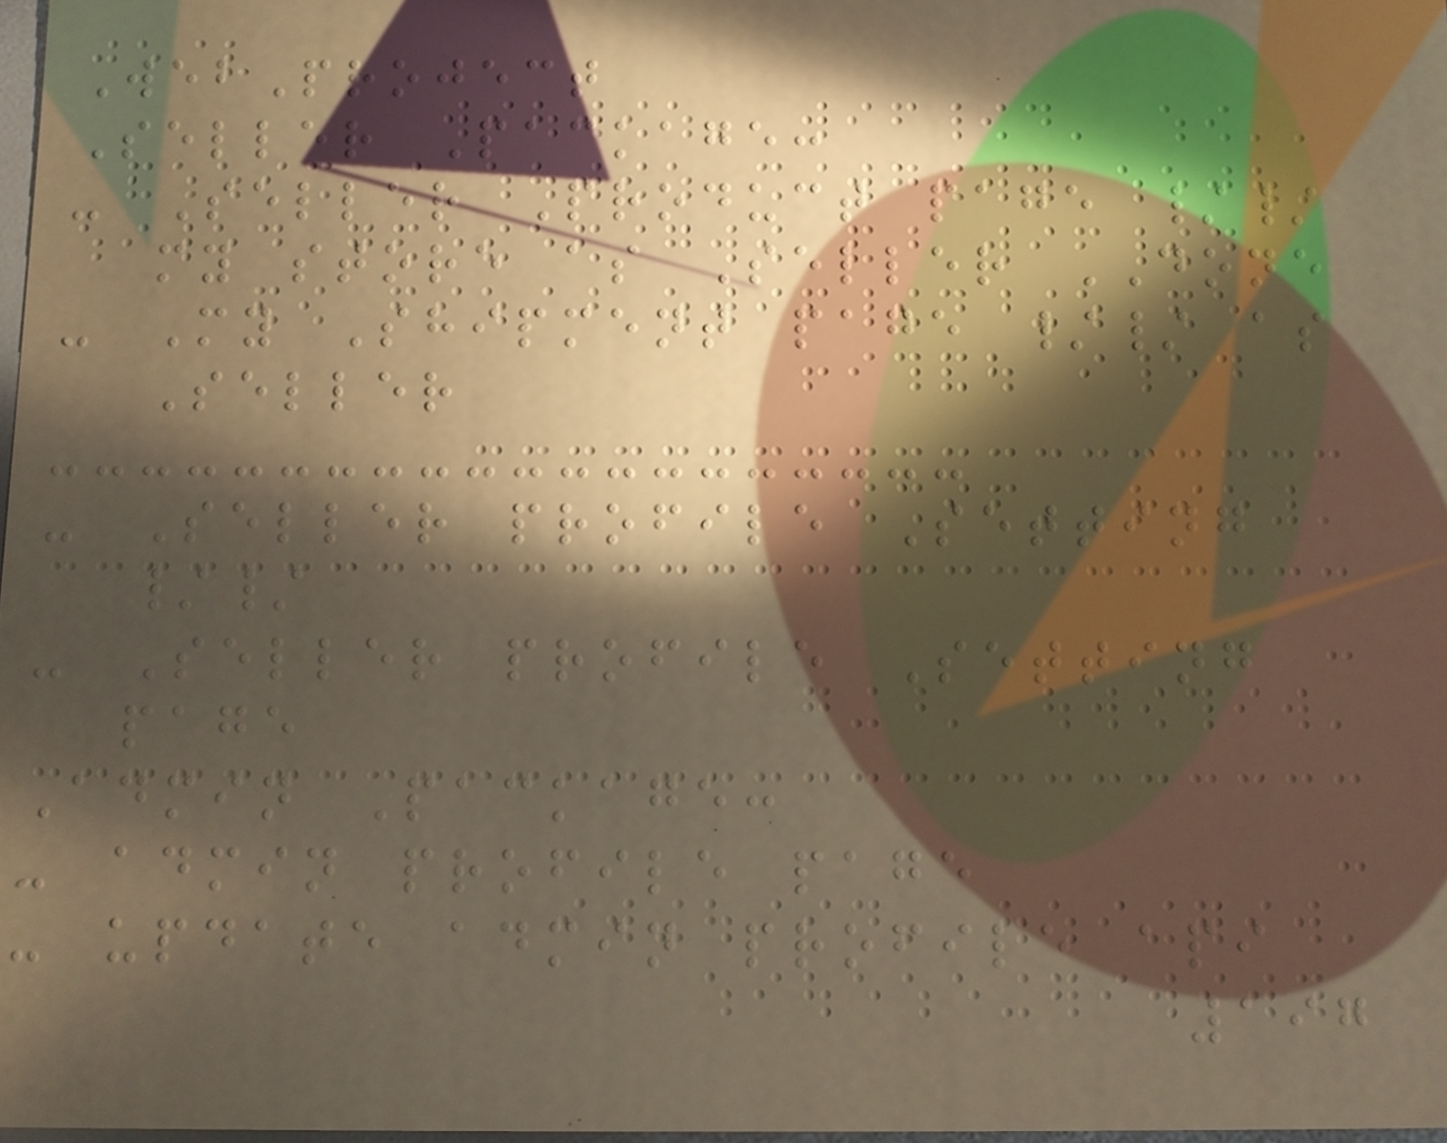WebProject
Seller Package:
- Seller Product page //
my store as Seller DONE
- My Shipment page // as
Seller
- Seller profile Setting
//
- Seller profile Setting
page
Admin Package:
- admin profile page
- update admin profile api
197
